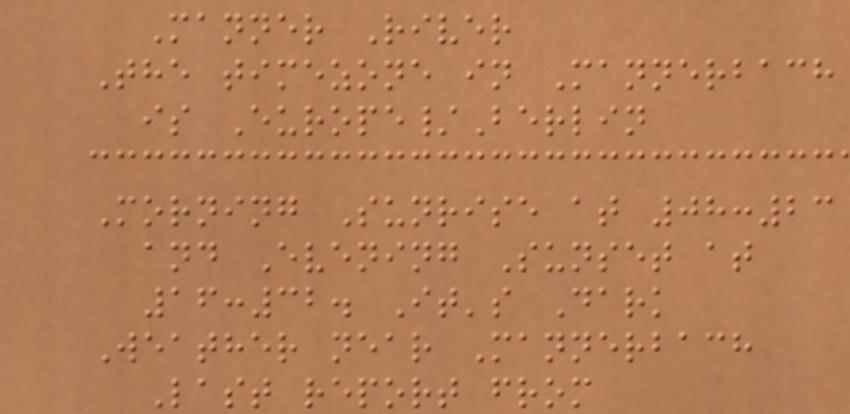Manner River
The timezone in Mannerbach
is Europe/Berlin
Morning Sunrise at 08:23
and Evening Sunset at
16:32. It's Dark
Weather near Mannerbach
Last report from
